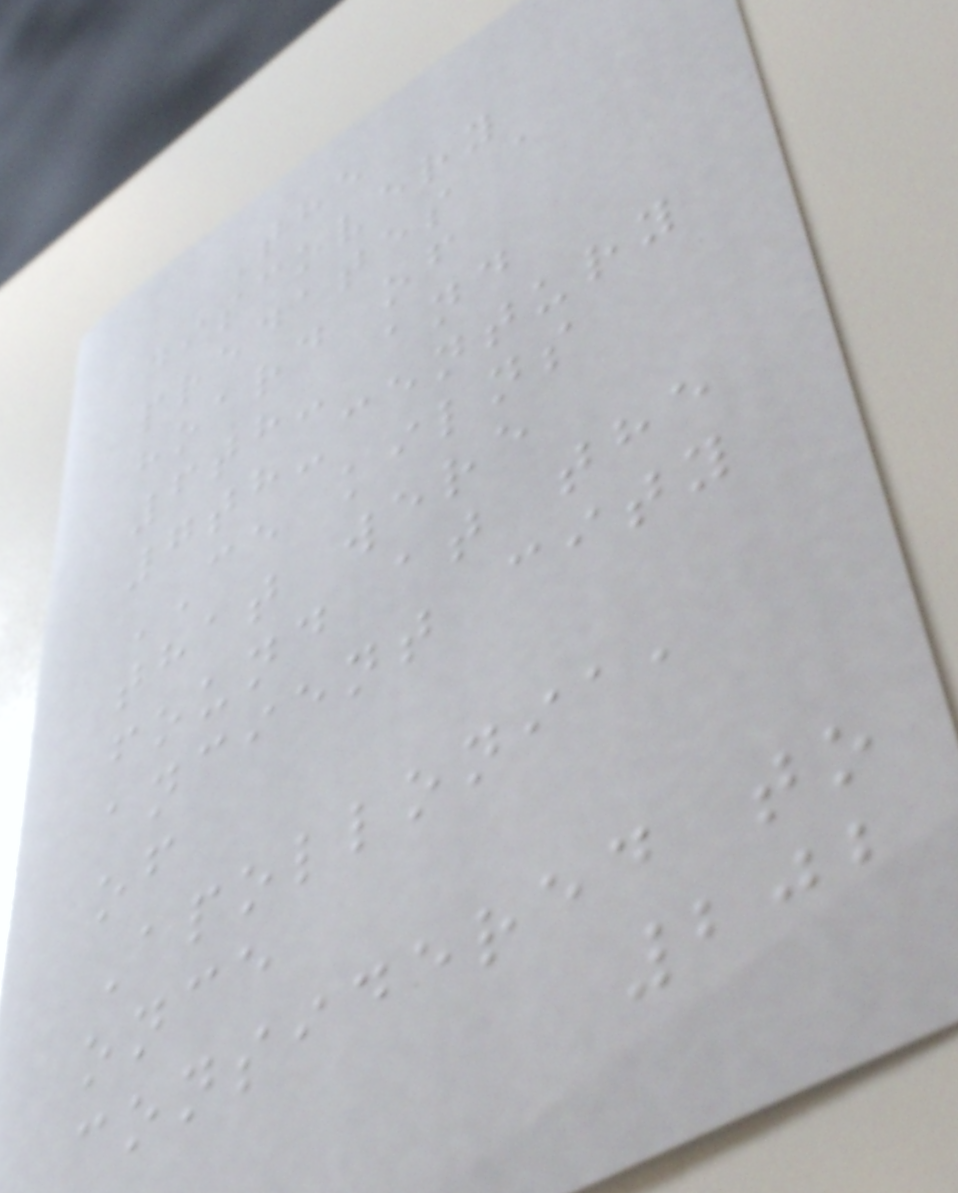The
discovery
predates a
hoard of
6th- and
7th-century
CE kilns
that were
found at the
ancient city
of
Apollonia,
once
considered to
202
